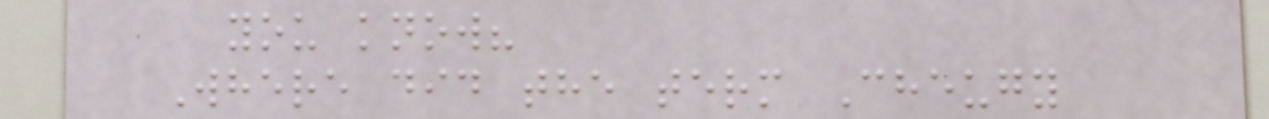you know?
Where did the term Cheugy
